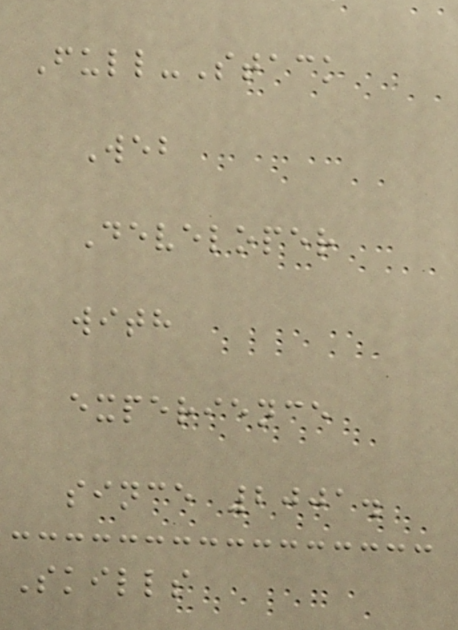Full-Stack
Web
Developer
with
experience
since 2001.
Skills
